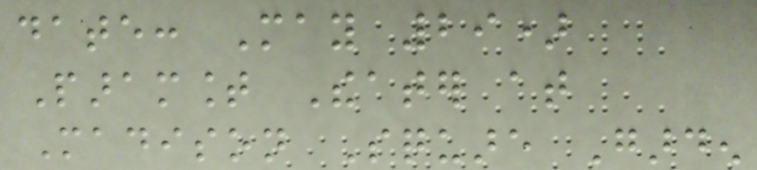date: May 29)
Paramount Theater at
Madison Square Garden
